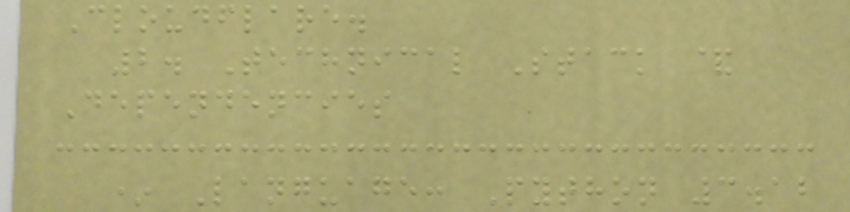Cloudflare.
2. Technical Stack &
Dependencies
* Language: Python 3.12
